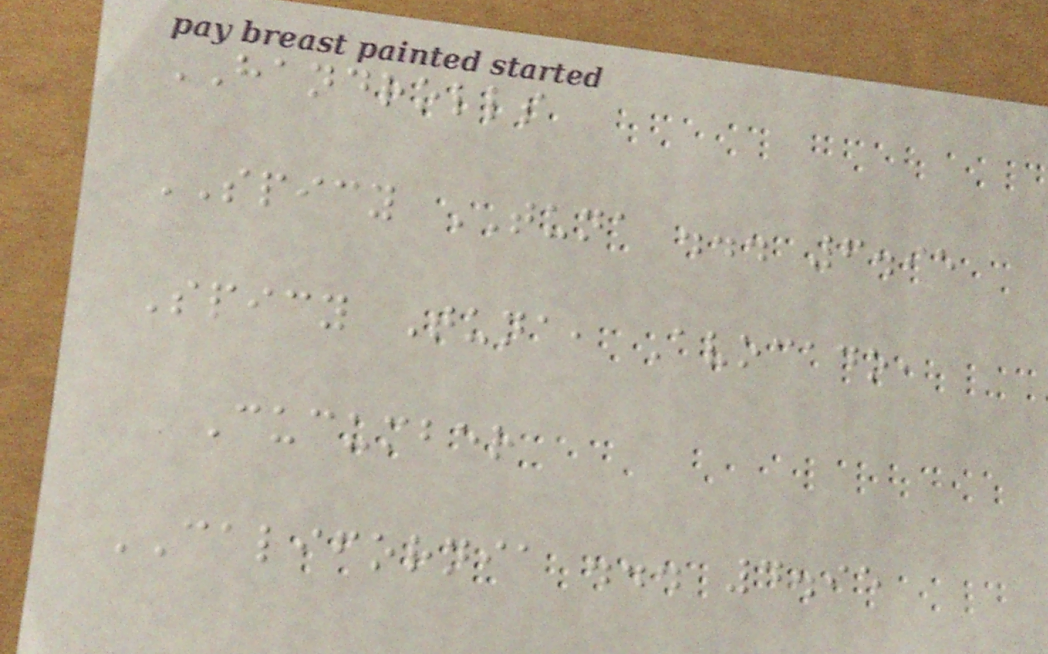HANDROLLS
SPICY TUNA ... 6.95
Spicy Tuna, Avocado,
Cucumber
CALIFORNIA ... 4.95
